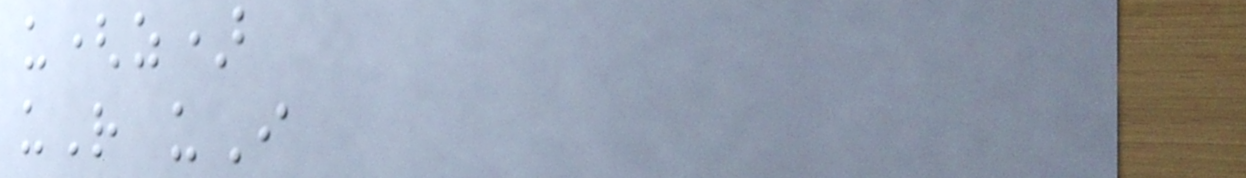u(z)
uR uI
